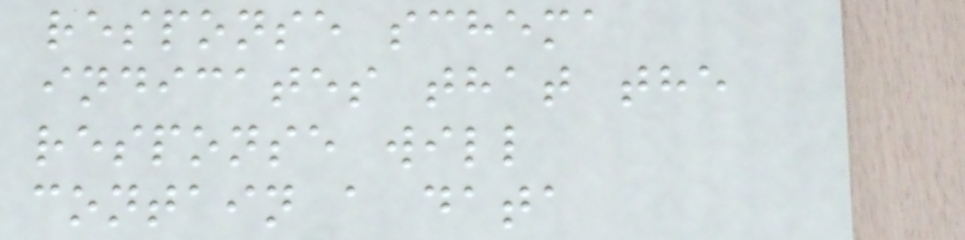response schema
indicates that the
response will
contain a data
